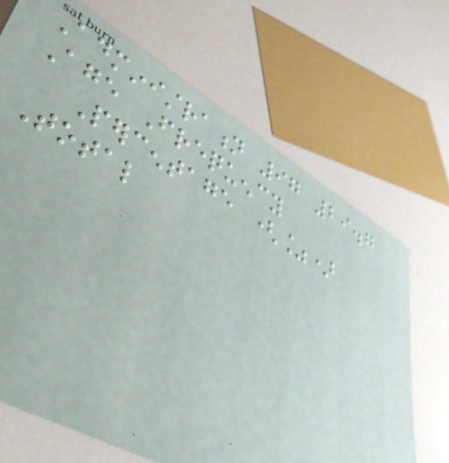Administration 97 29.7
Age Frequency
Percentage (%)
Total
